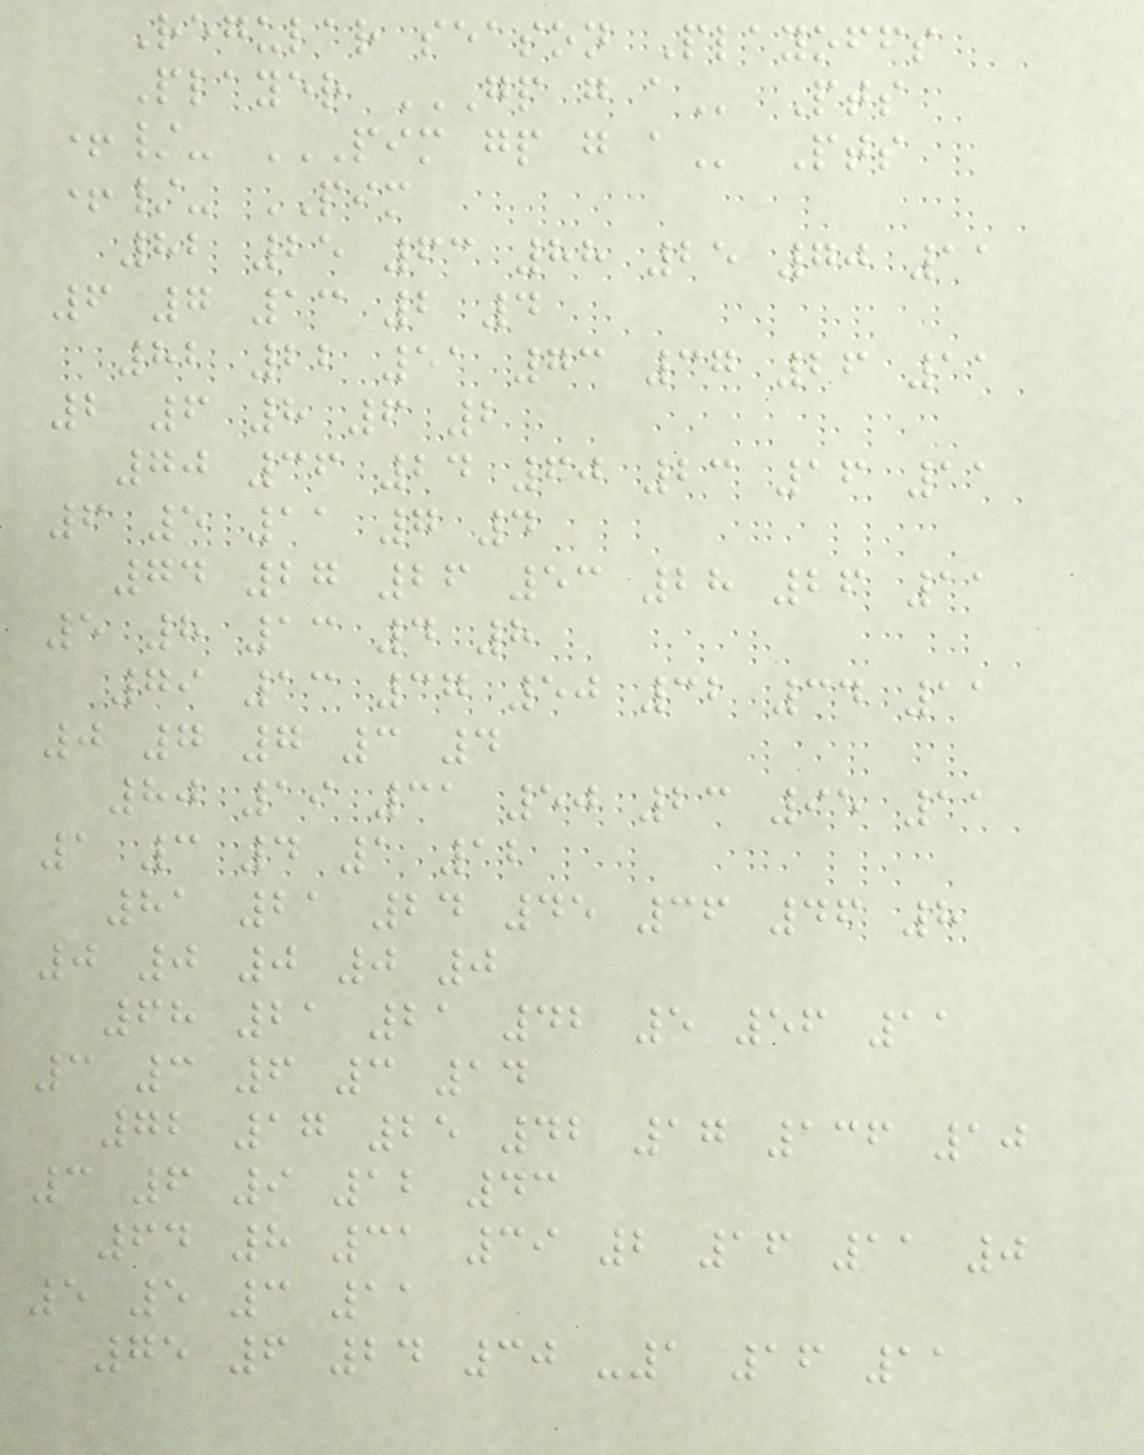Regular season Playoffs
Player GP G A Pts
+/- PIM GP G A Pts
+/- PIM
82 25 63 88 25 70 11
6 7 13 2 4
82 22 51 73 37 26 11
2 6 8 6 2
70 36 24 60 23 16 11
6 5 11 7 4
74 27 26 53 28 26 11
5 8 13 4 8
79 13 37 50 32 34 11
0 7 7 3 4
80 19 31 50 23 95 11
1 3 4 1 12
81 21 24 45 36 46 8
0 0 0 0 0
68 21 21 42 5 56 11
3 3 6 3 14
72 17 25 42 17 136 10
3 6 9 12 43
64 8 31 39 2 16 11 0
5 5 3 11
75 6 24 30 -1 16 11
